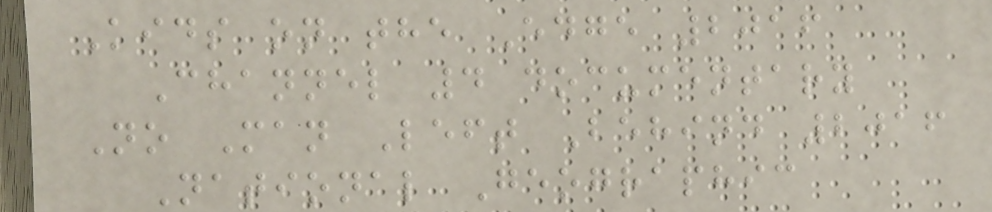Kids on the Edge 2016
Channel 4 documentary
No Man Left Behind 2016
National Geographic
